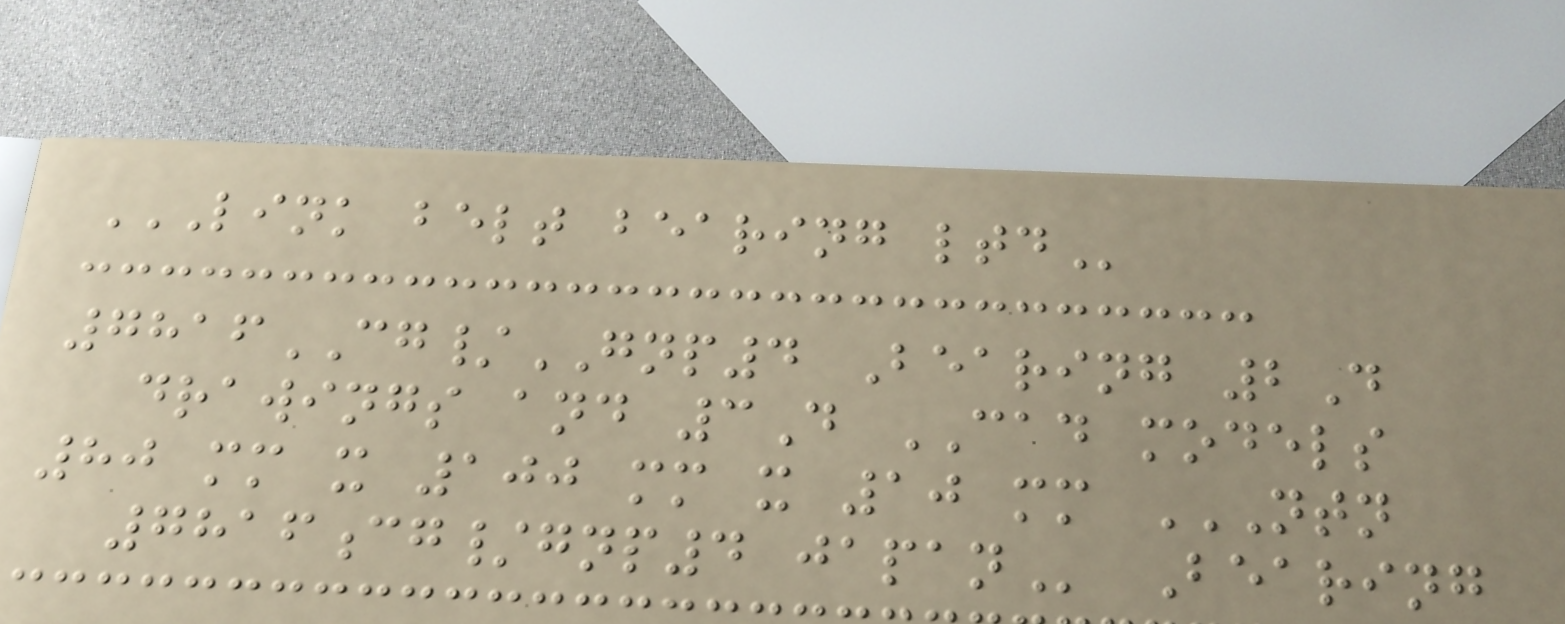LINK BELT BEARING LTD
7816CG/GNP4 Bearing 2D
drawings and 3D CAD models
80 mm x 100 mm x 10 mm NTN
7816CG/GNP4 JAPAN Bearing
